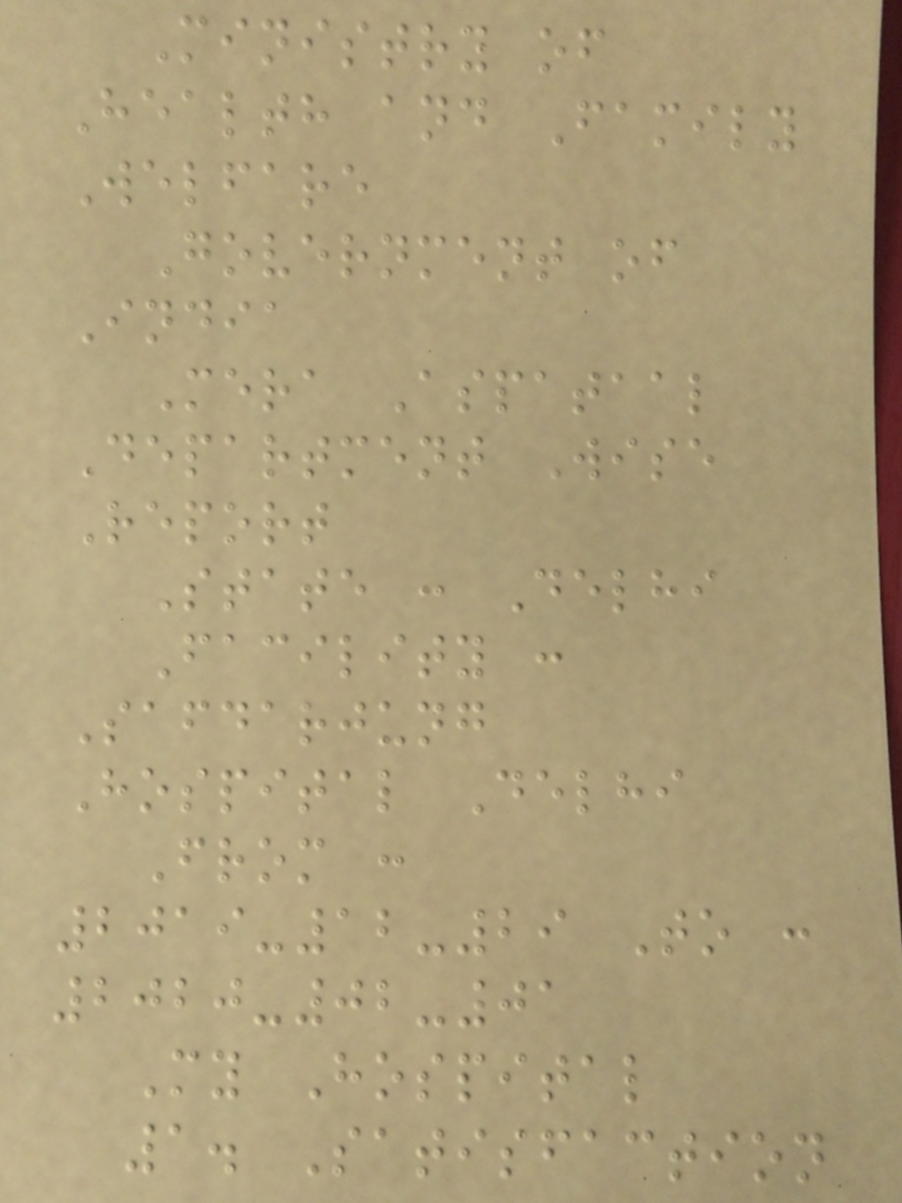Ministry of
Health and Family
Welfare
Government of
India
Mera Aspataal
Department Wise
Report
State : Delhi
Facility :
Safdarjung
Hospital Delhi
From :
2019-12-29 To :
2020-02-01
My Hospital
1. Satisfaction
